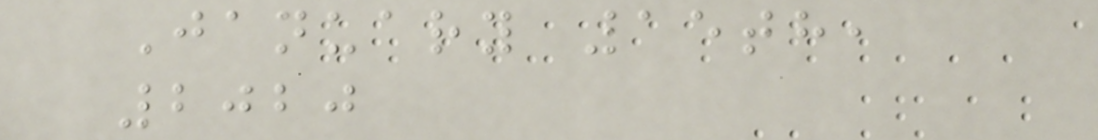January 15th,
2020
